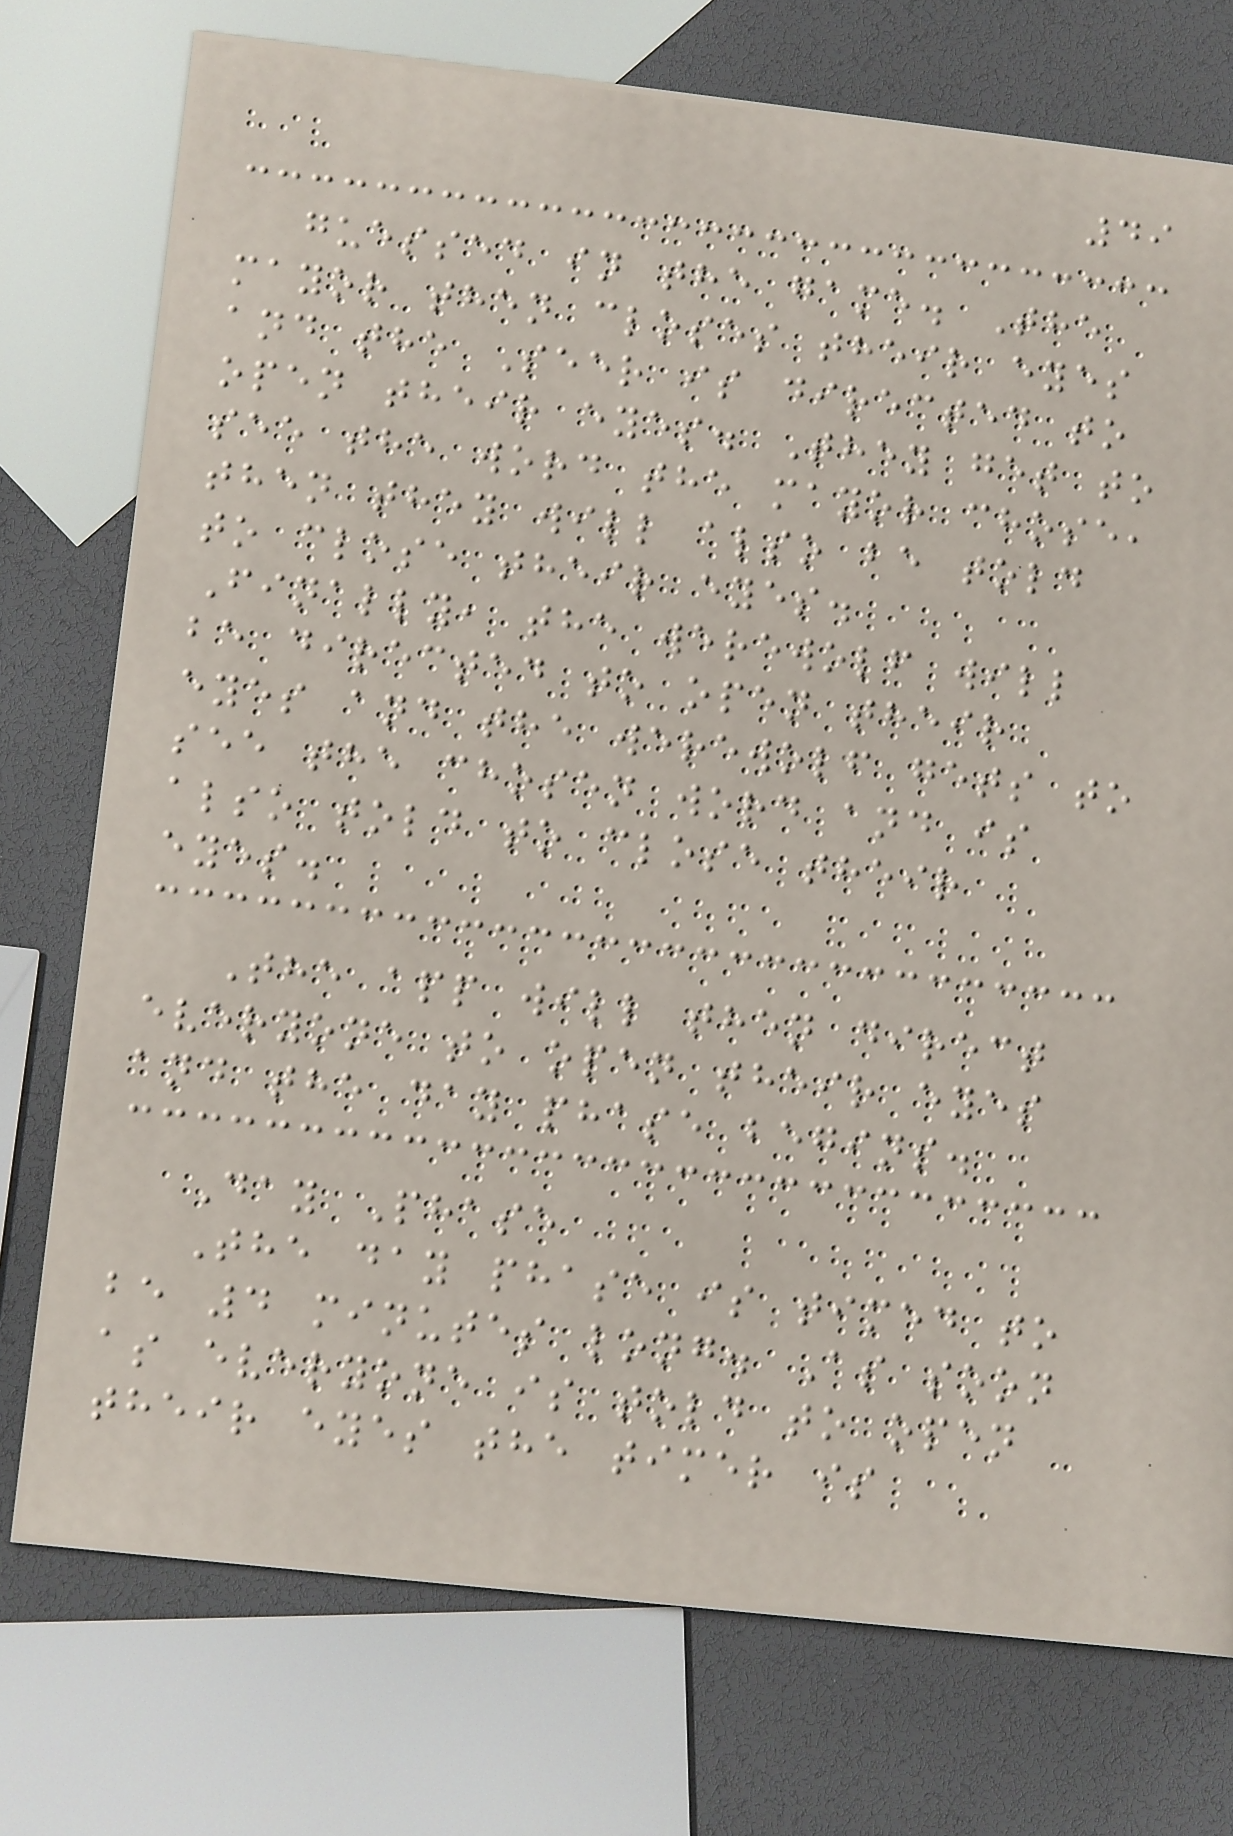49
guessed in the game. The
mayor then closes their eyes
and the Seer is directed to
open their eyes. They get to
see the word the mayor chose,
then they will also be told
to close their eyes.
Finally, the werewolf will
be directed to open their
eyes and the werewolf gets to
see the chosen word and is
also told to close their
eyes.
The app will then direct
everyone to open their eyes
and the day phase begins.
Day Phase
The day phase is timed to
be 4 minutes long. As soon
as everyone is told to open
their eyes the timer is
